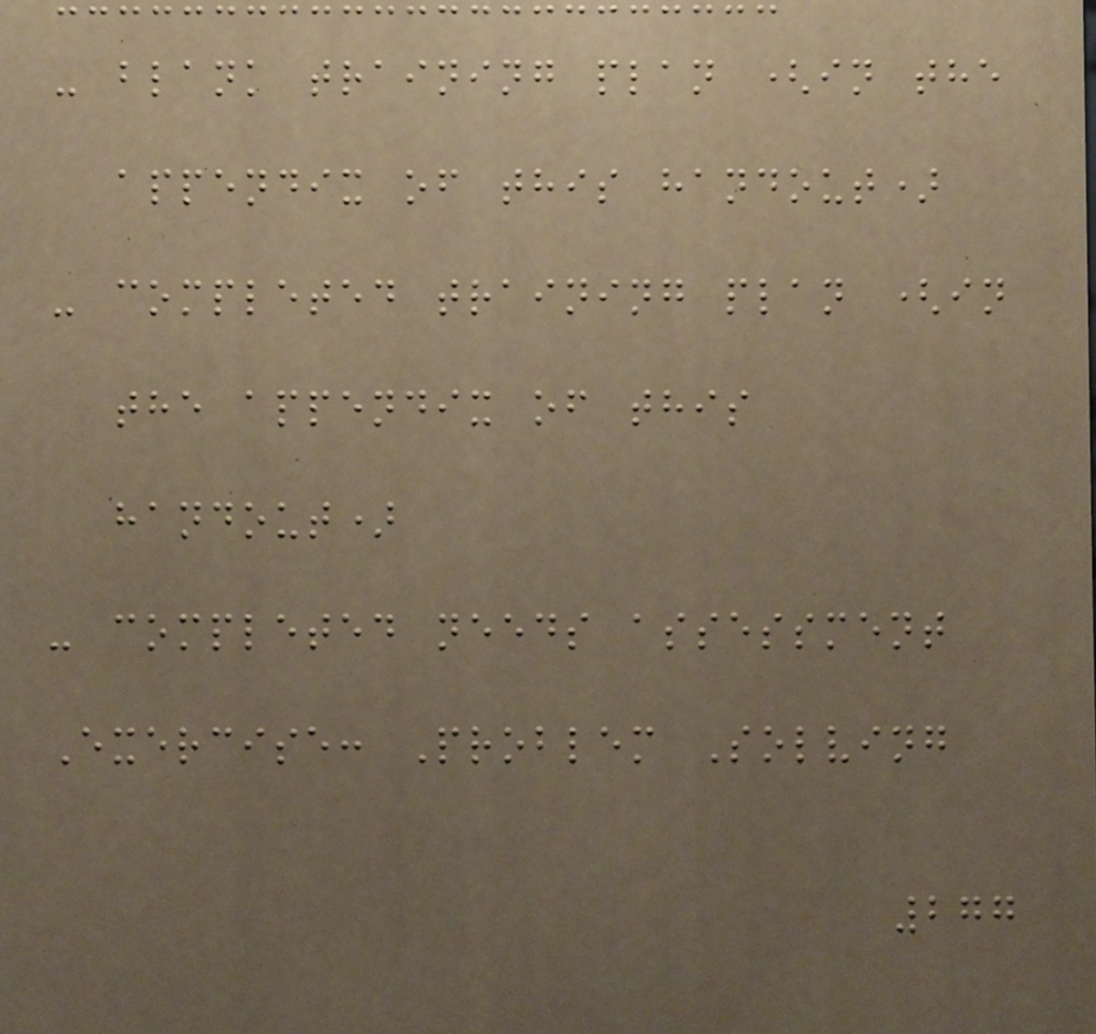- blank training plan (in the
appendix of this handout)
- completed training plan (in
the appendix of this
handout)
- completed needs assessment
Exercise: Problem Solving
277
